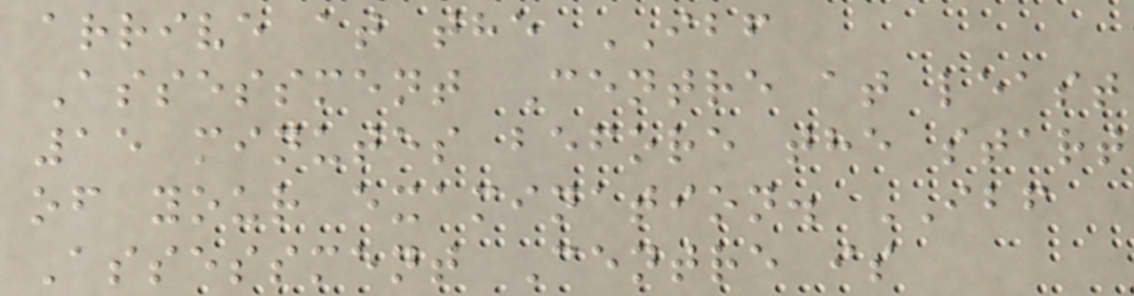arrive at the IBF
Assessment Centre at least
15 minutes before the start
of your examination. IBF
Assessment Centre is
